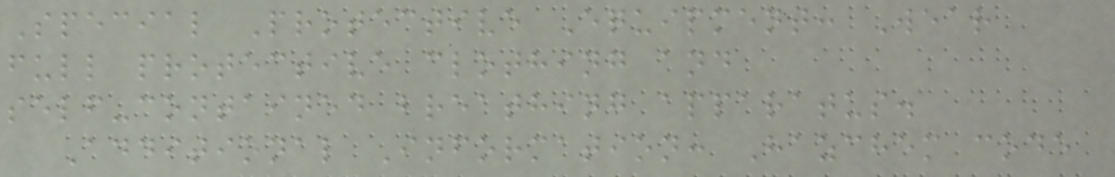Special Protective Equipment: Wear
full protective clothing and
self-contained breathing apparatus.
Additional Information: Hazchem code
